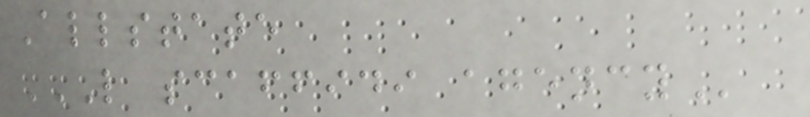Allstate
L SCAFFIDI AGENCY
